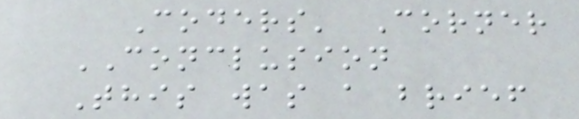Coders' Corner
CONCLUSION
This was a brief
